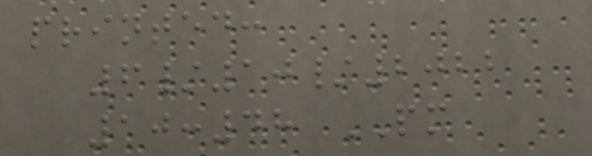printed:
6/10/2022
10:48 PM
